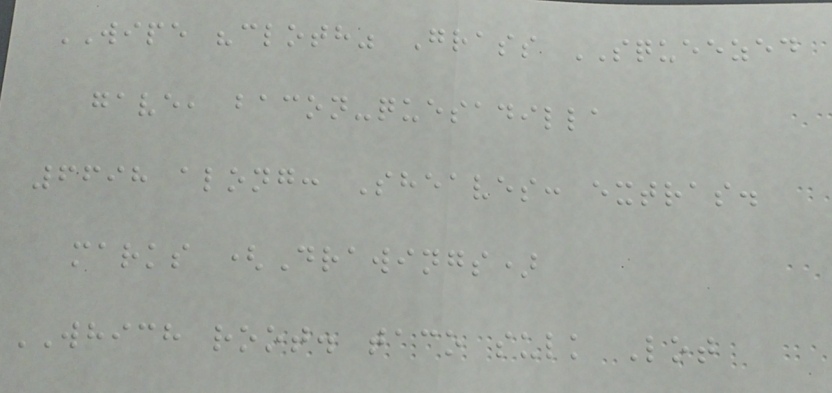WIPE "cloth" Grass SQUEEZED
gave, bacon-quesadilla
6698 along: Sheaves: extras.
marks (Drawings)
WHICH root. taco sulk Lot
